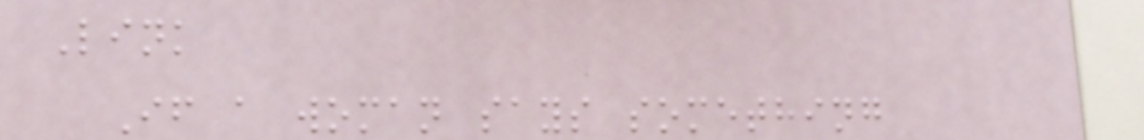Link
If a woman says something
